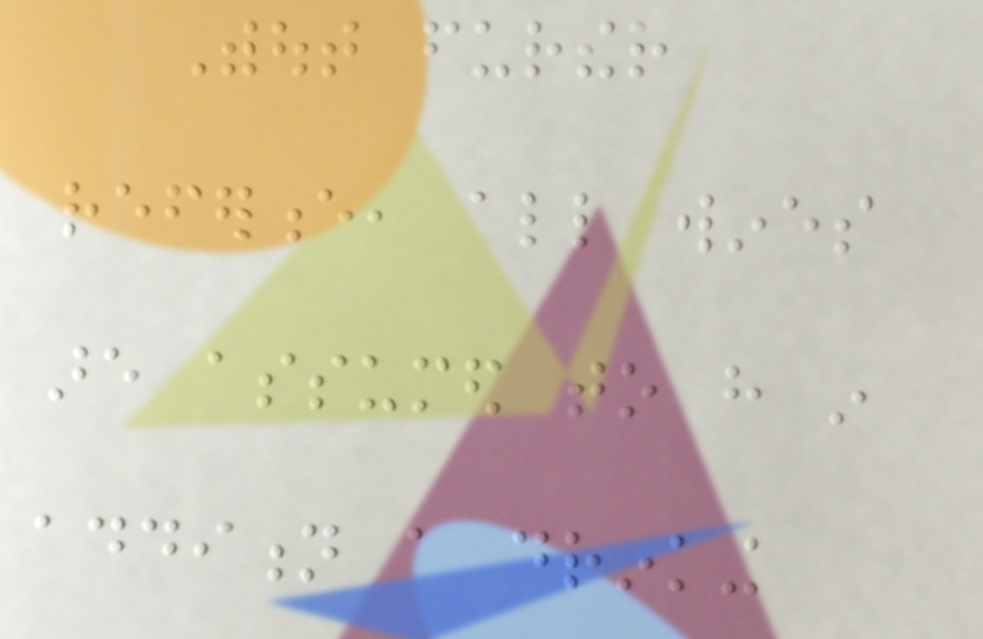Without further
reference, all wines
are assumed to have in
addition a drinking
